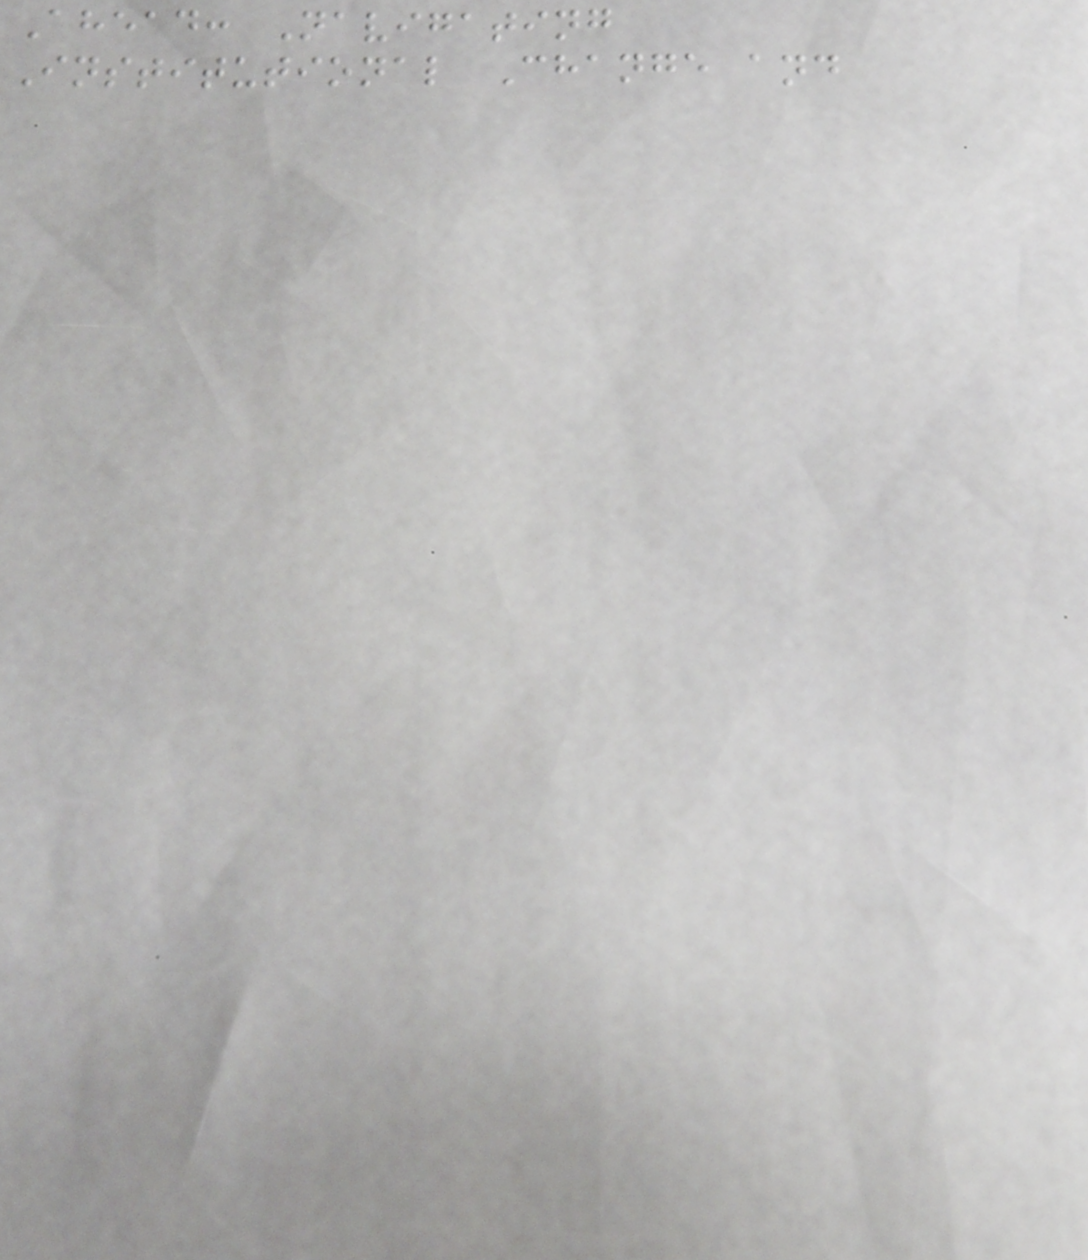Ahead: Navigating
Institutional Change and
